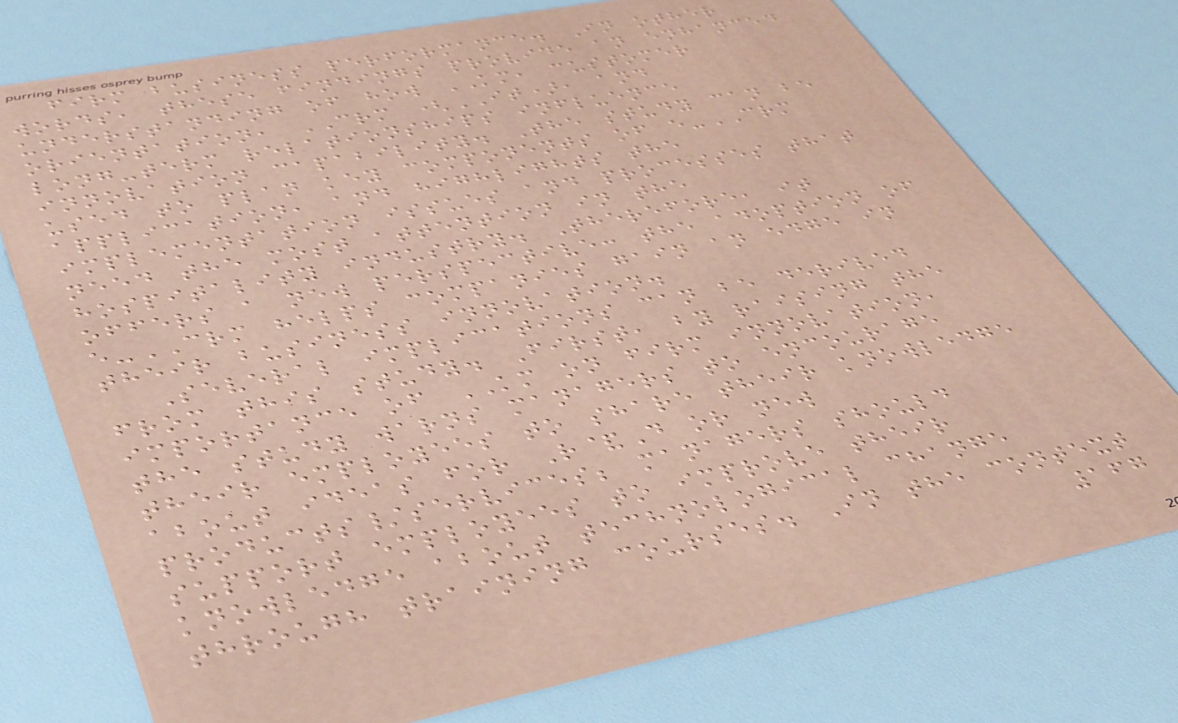firm business performance. In other
words, these findings provide an enhanced
understanding of how KM, customer
orientation, CRM (IT), and
long-term relationships influence
innovation capability. The study can be
used to plan key components of e-CRM
application, and highlights the
implementation issues and processes that
need the most attention in the
hospitality industry. Therefore, it
offers a new perspective: the adoption of
e-CRM helps companies gain an edge in
their business innovation.
Several implications can be derived
from this study. First, by raising the
importance of KM on firm innovation,
the study warns managers to encourage
their employees to share their knowledge
about ideas for R&D or new
products/services; managers should
support employees to improve their
knowledge about technological change
through training courses. In the context
167
